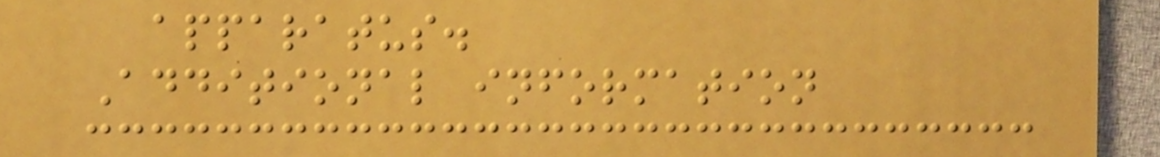apparatus.
Additional information
